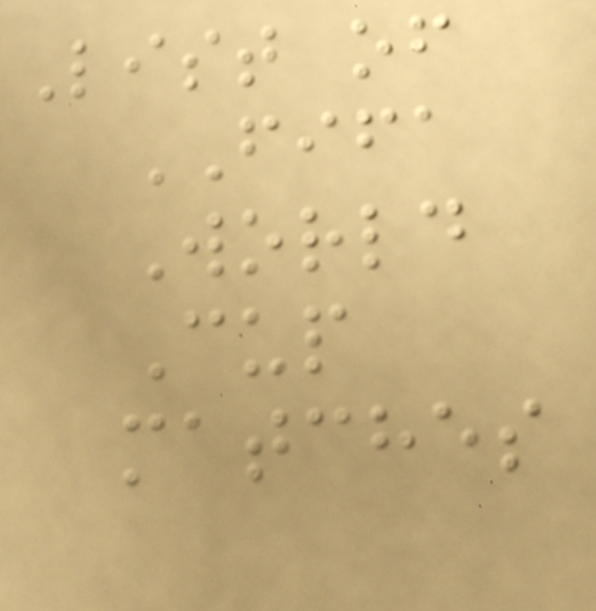List of
FIFA
World
Cup
matches
